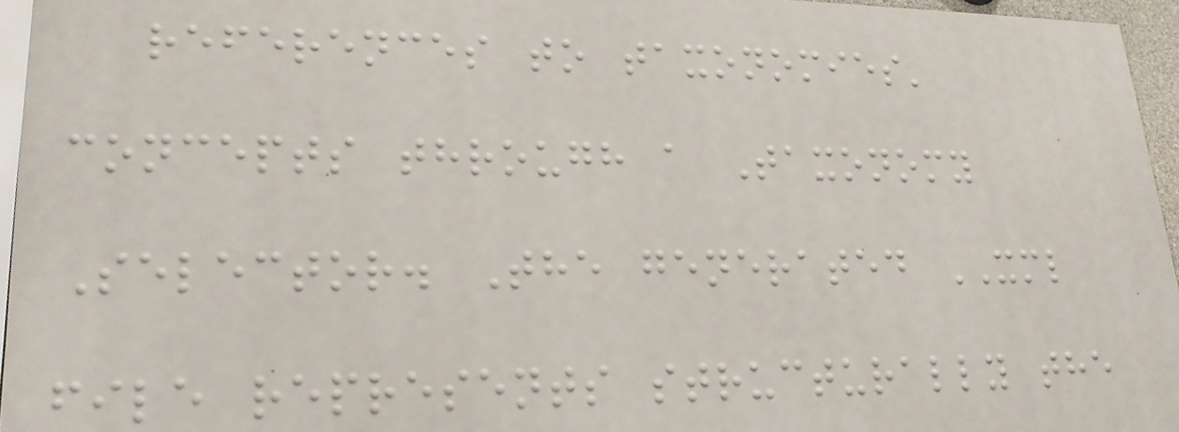references to taxonomies'
concepts through a Taxonomy
Selector. The generated XML
file represents structurally the
